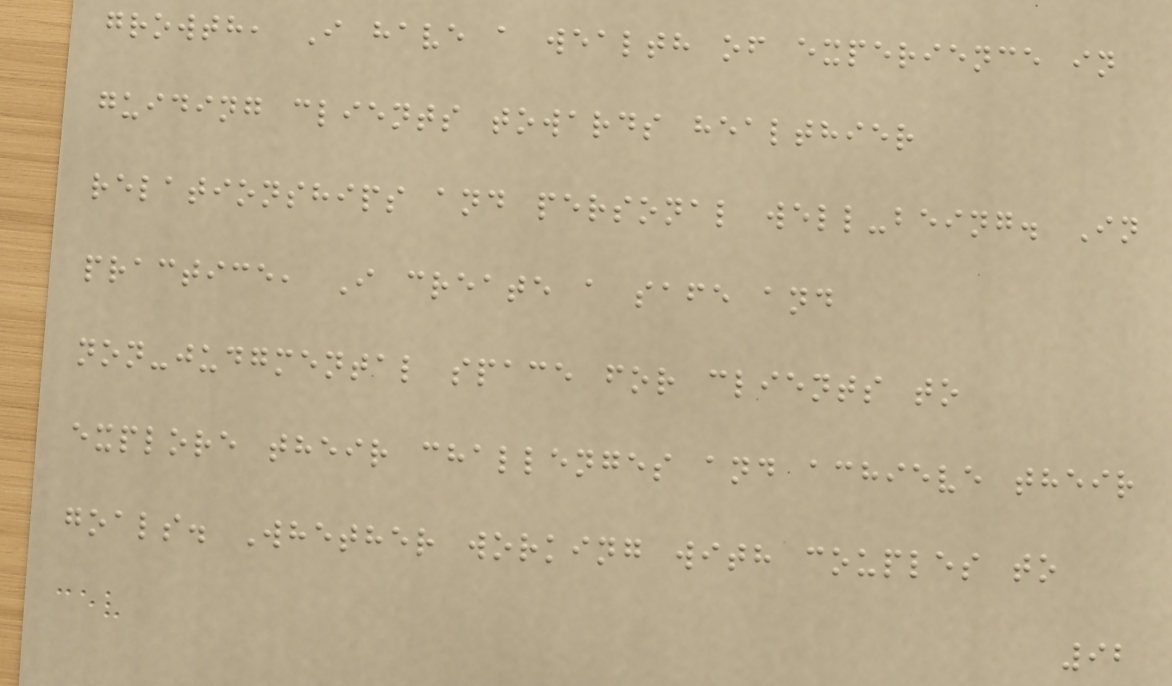growth, I have a wealth of experience in
guiding clients towards healthier
relationships and personal well-being. In
practice, I create a safe and
non-judgmental space for clients to
explore their challenges and achieve their
goals. Whether working with couples to
92
